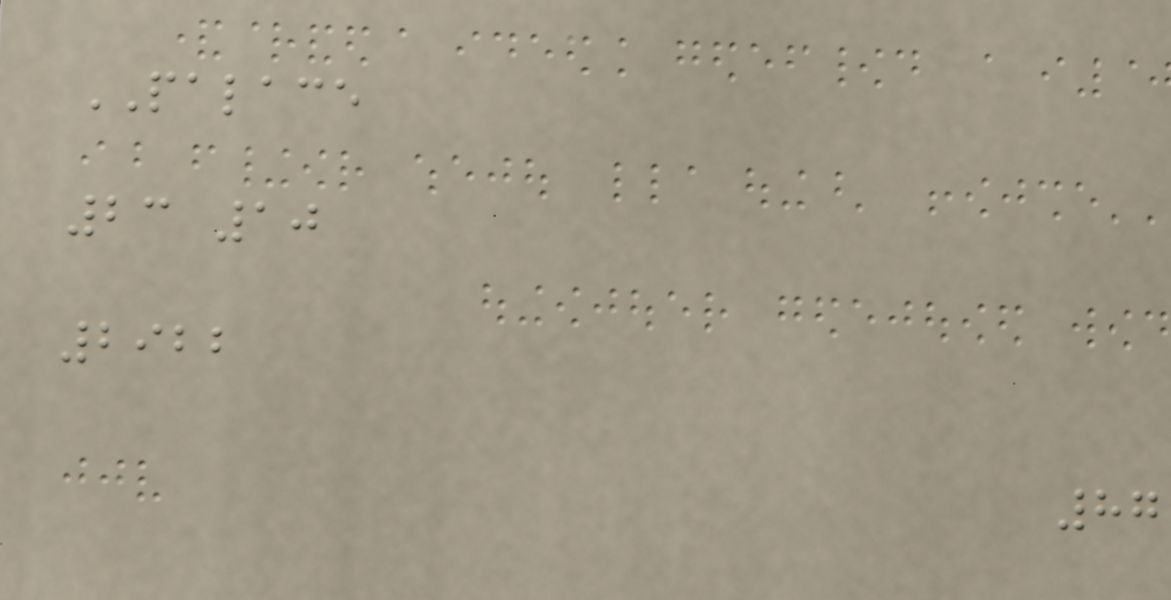PALACE
23 10
2922
87
